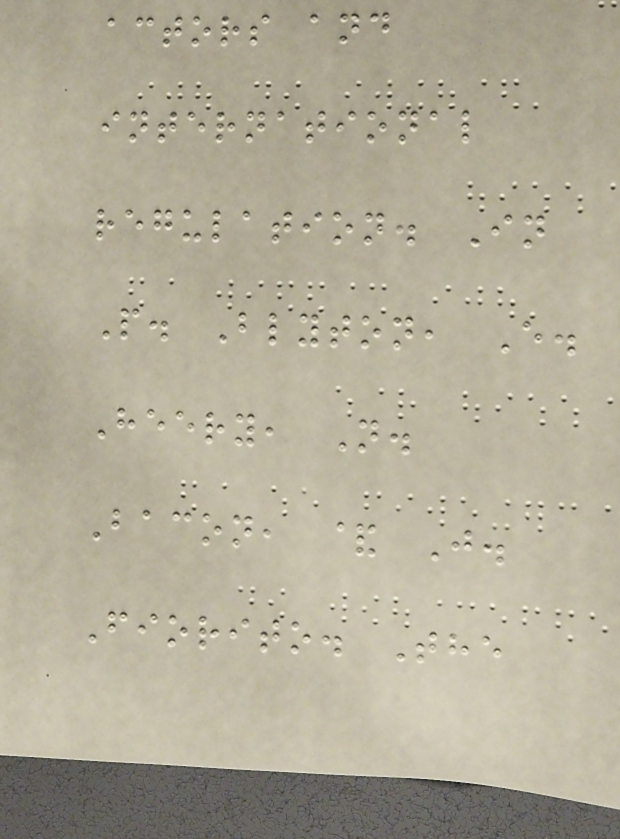actors and
international
regulation. In
P. Blyton, E.
Heery, N.
Bacon, & J.
Fiorito. The
